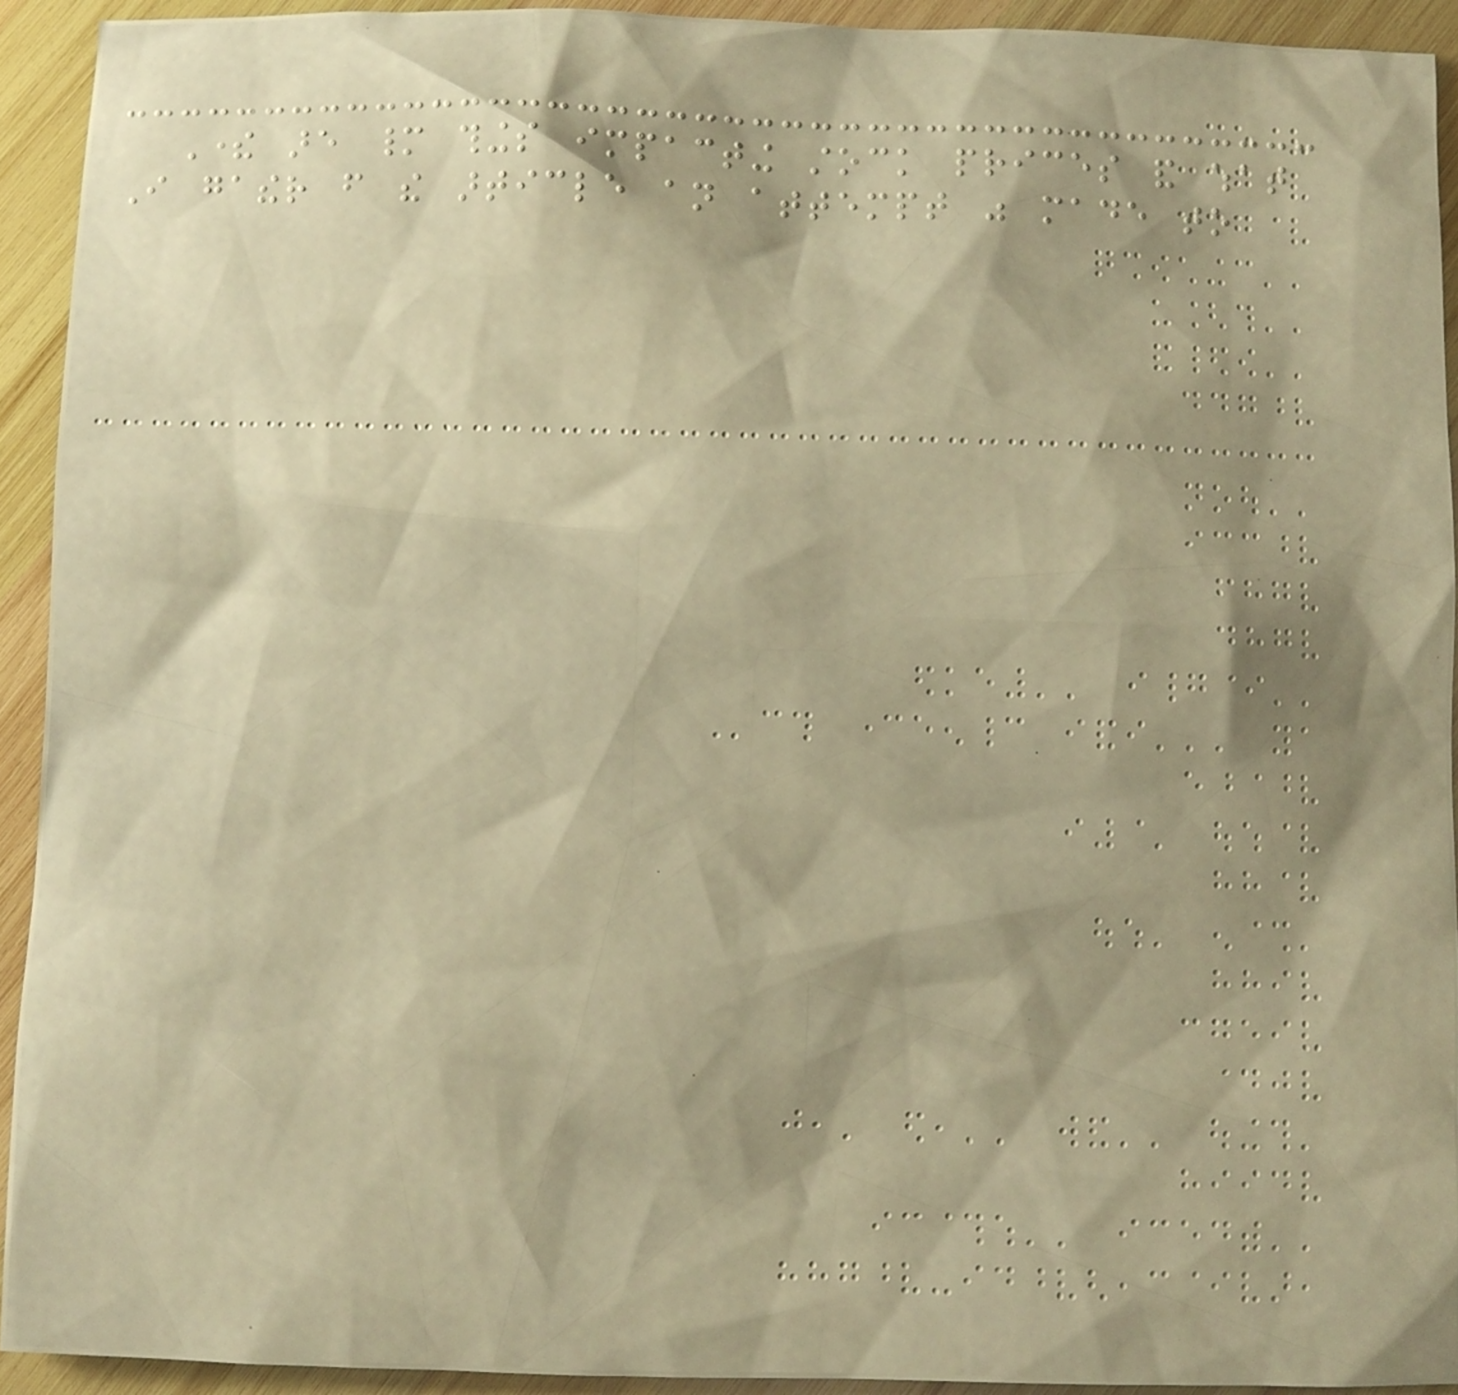There are many things impacting stock prices and what
I gather from the article an attempt was made to
